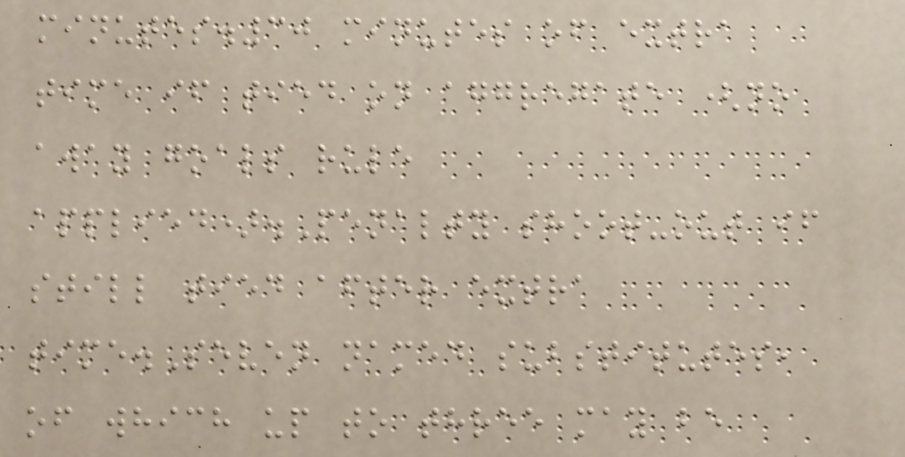minutes.30 minutes of extra
time if tied on aggregate (no
away goals rule
applied).Penalty shoot-out if
still tied after extra
time.Seven named substitutes,
of which up to three may be
